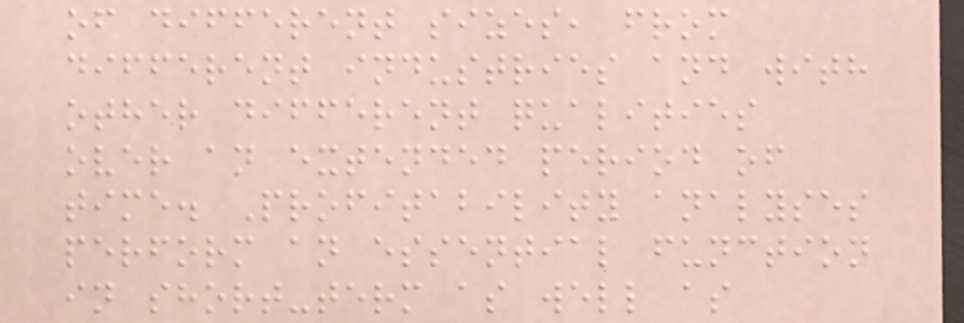of different sizes, from
different industries and with
other different qualities
over an extended period of
time. Profitability analyses
perform an essential function
in short-term as well as
